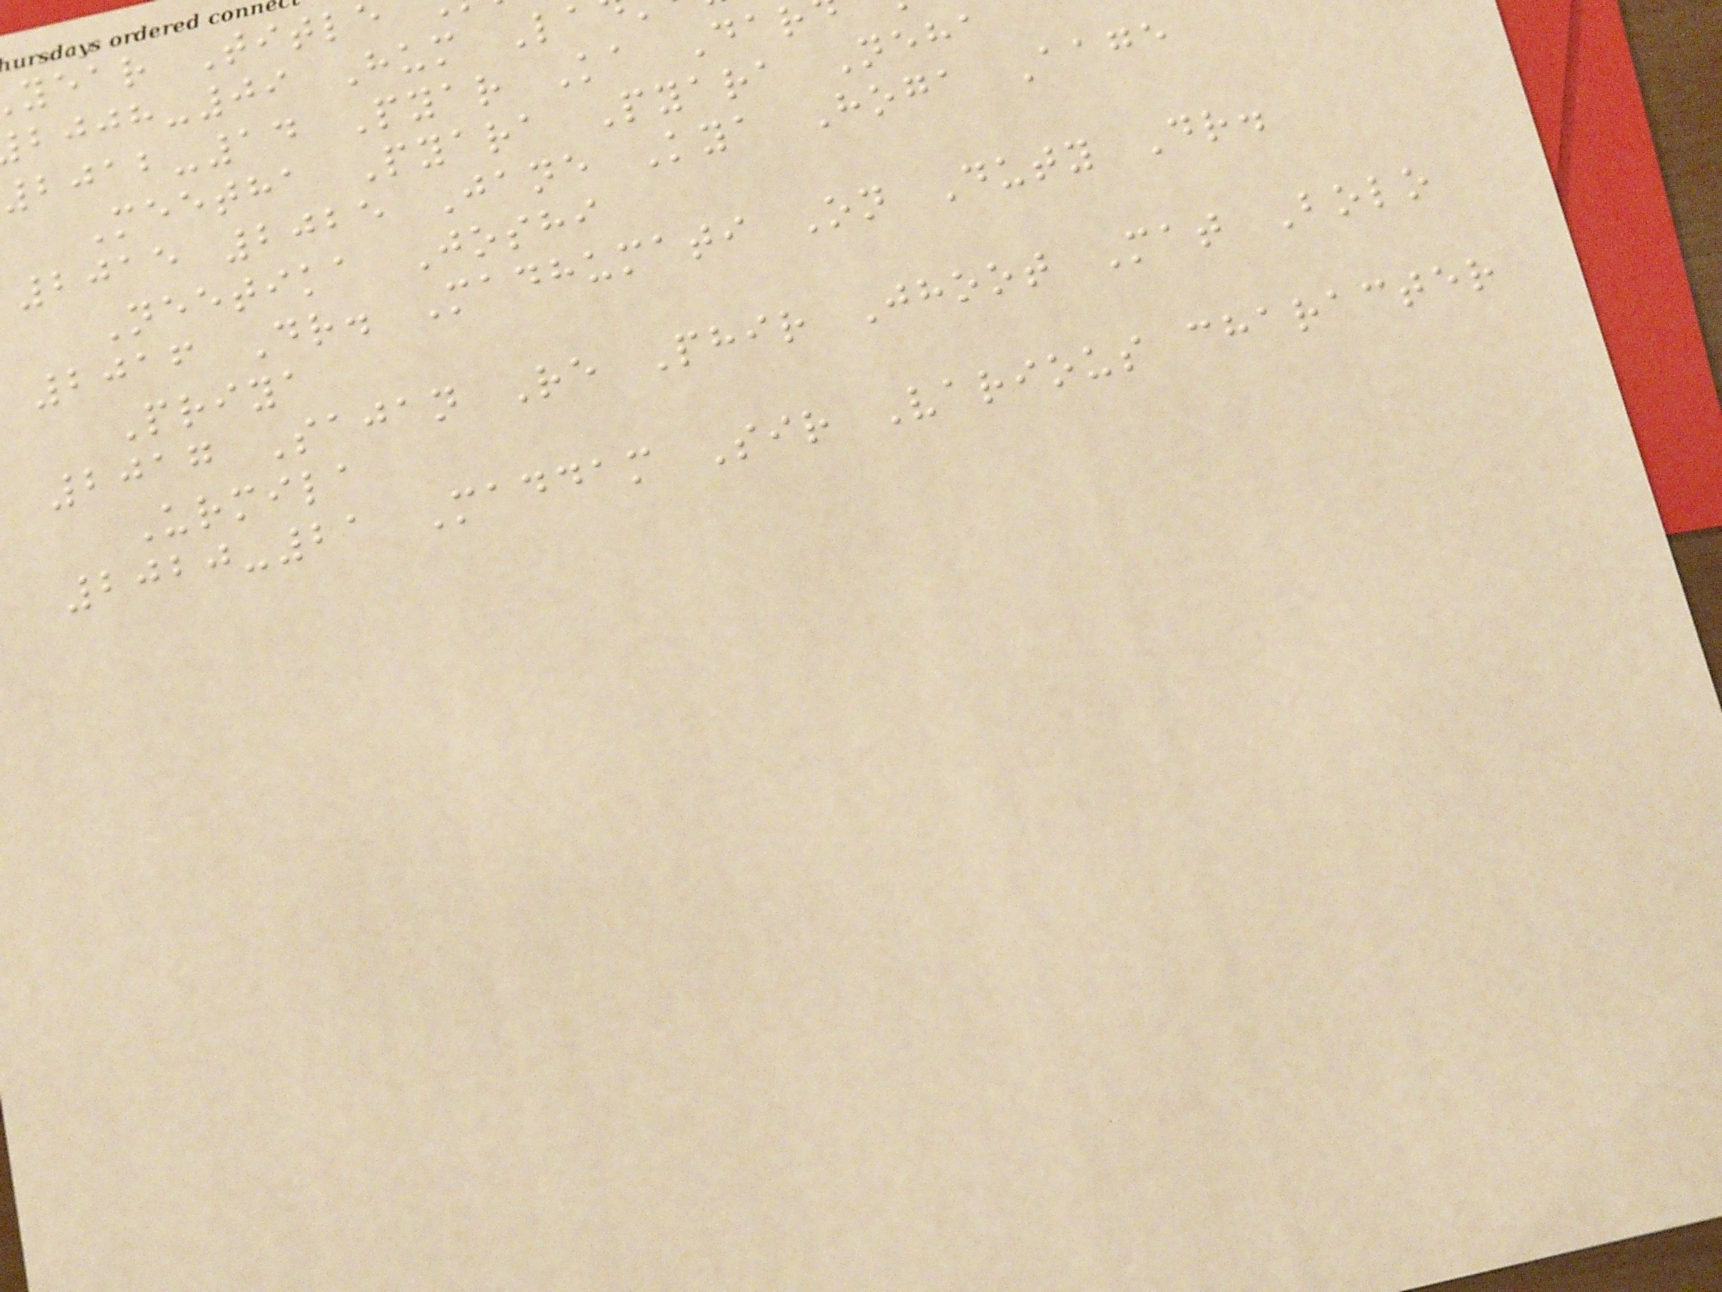year Titl
-09 Hum La
2012-14 Pyar Ka Dar
Meetha Pyara Pyara Neha
2015 2025 Jane Kya Hoga Aage
Neetika Joshi
2016 Dr. Madhumati On Duty Dr.
Priya
2017 Sajan Re Phir Jhoot Mat Bolo
Urmila
2020-21 Maddam Sir Various character
